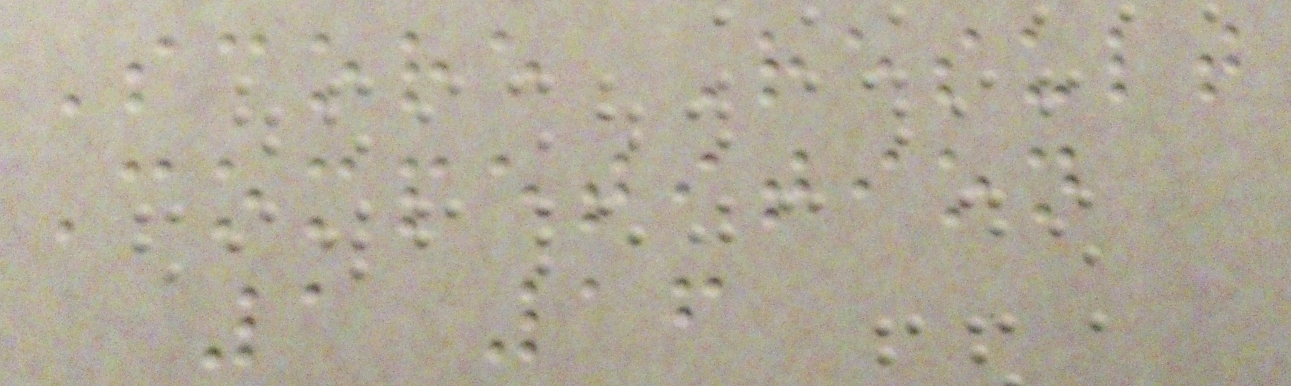Score Result
Competition
1 16
